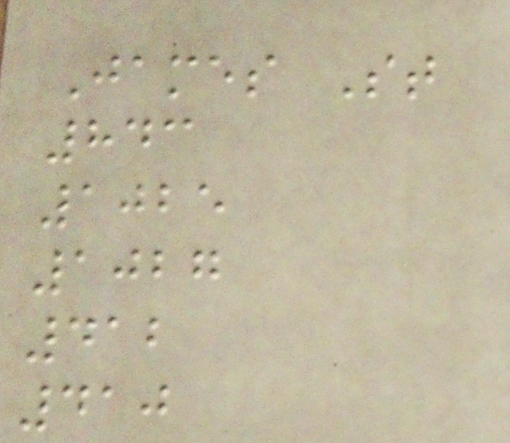James St
843
1025
1027
412
410
